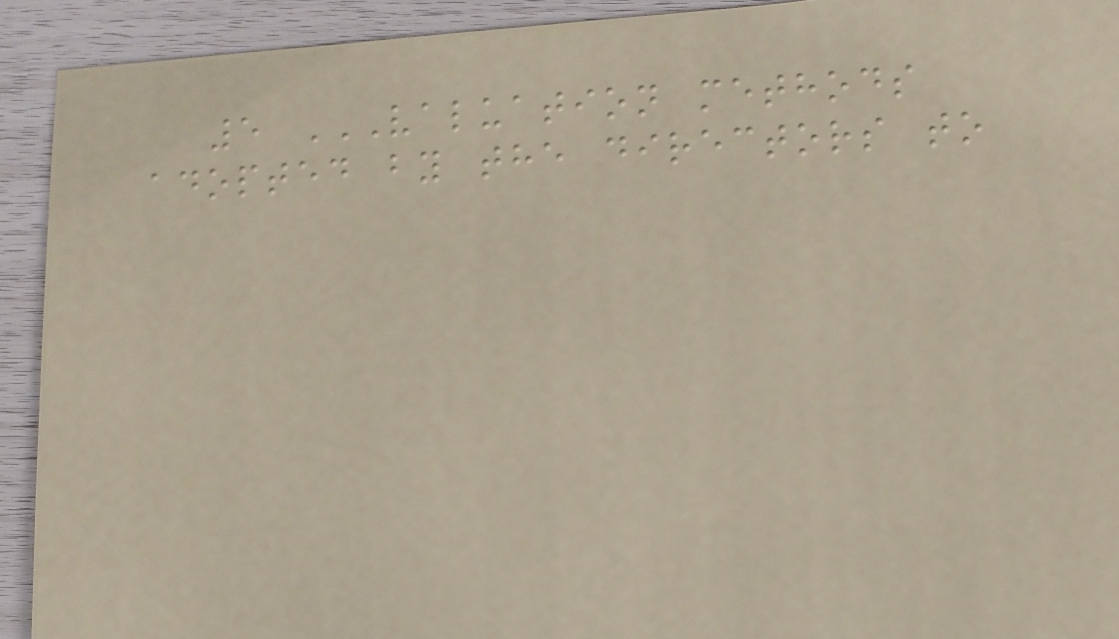5 VALUATION METHODS
ADOPTED BY THE DIRECTORS TO
